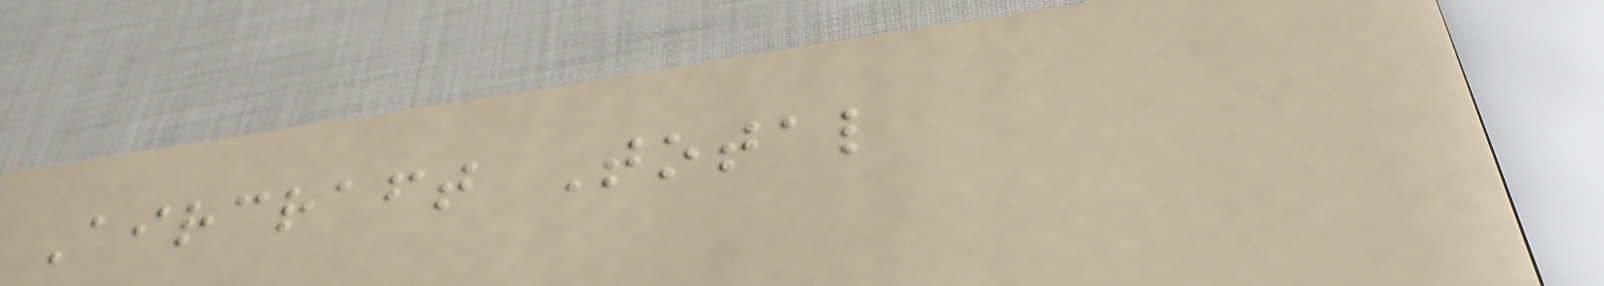Aircraft Total
